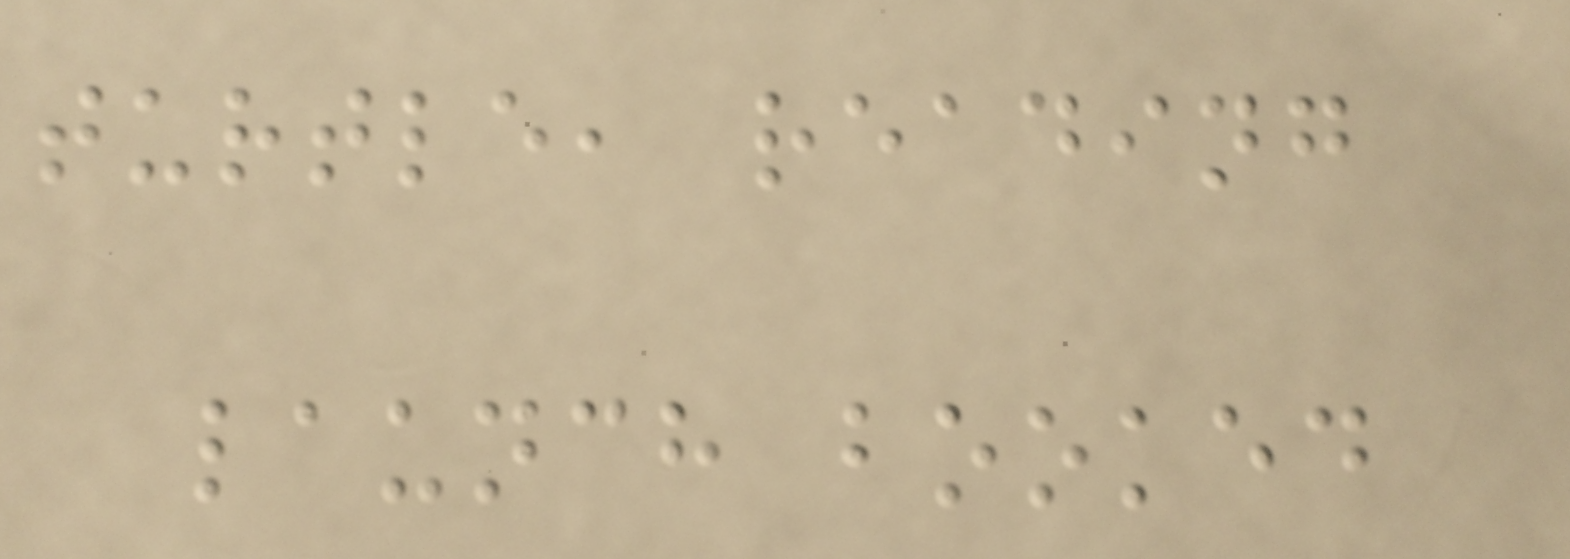turtle, reading
launch booked
